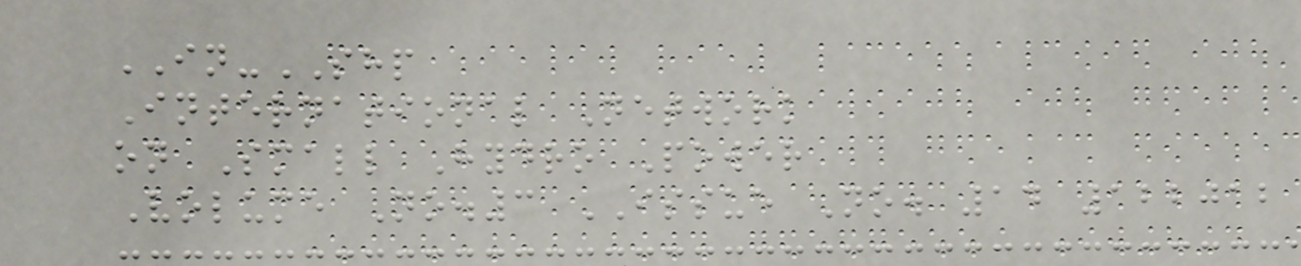IN-SHP
International Network
on Small Hydro Power
Volume No.3 ISSUE No. 14 122012
